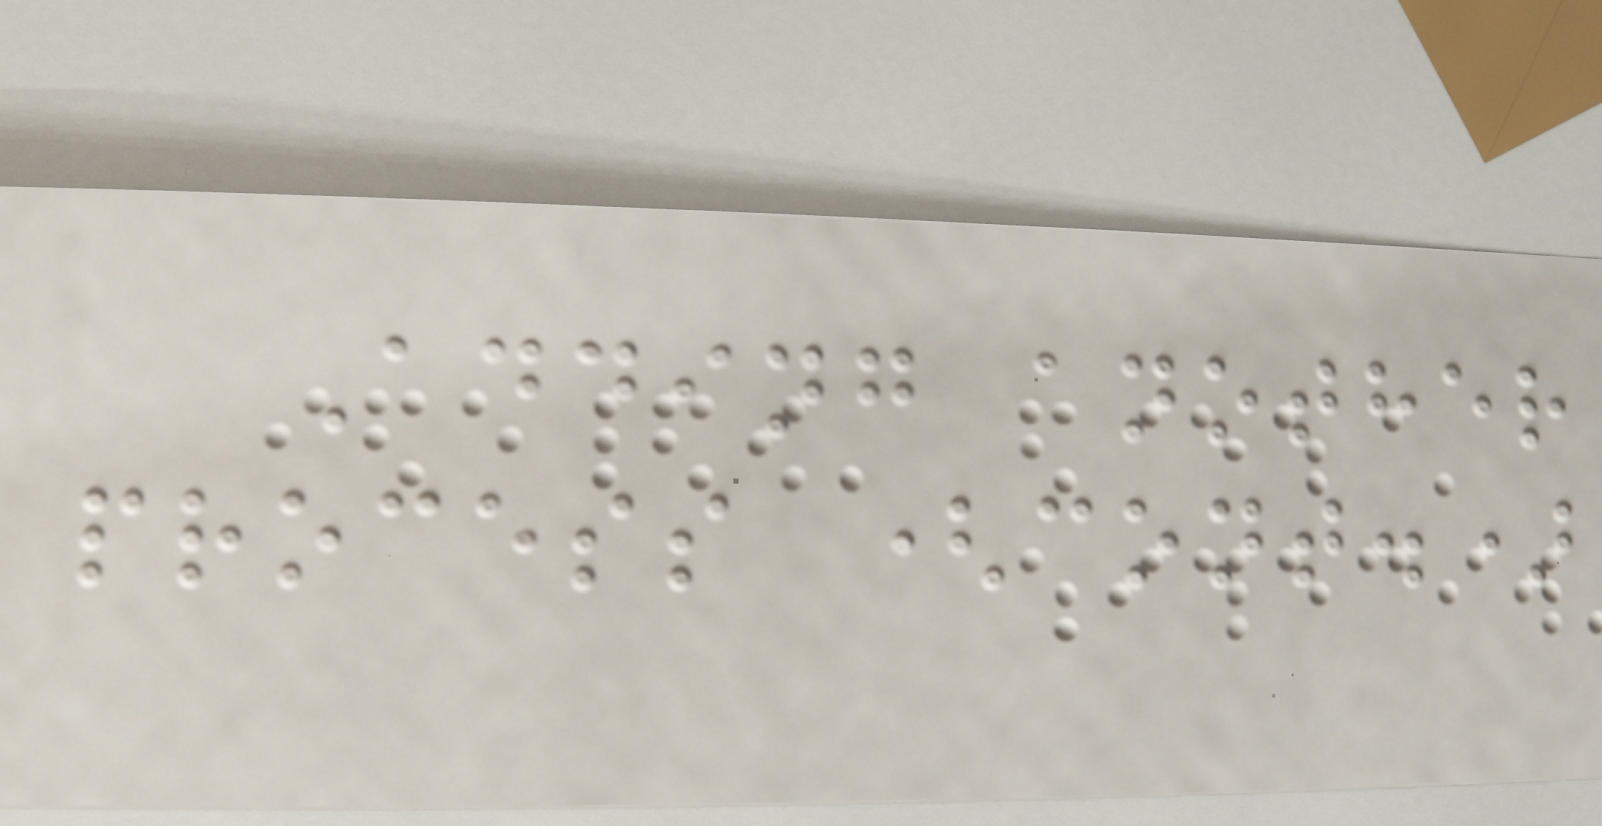Adding another
process (cont.)
